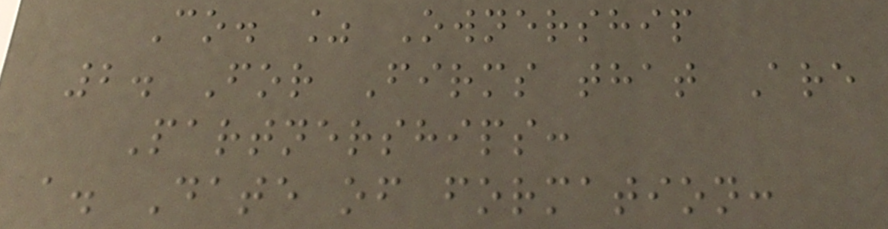Co. % Ownership
2. For Firms that Are
Partnerships:
a. Date of formation:
